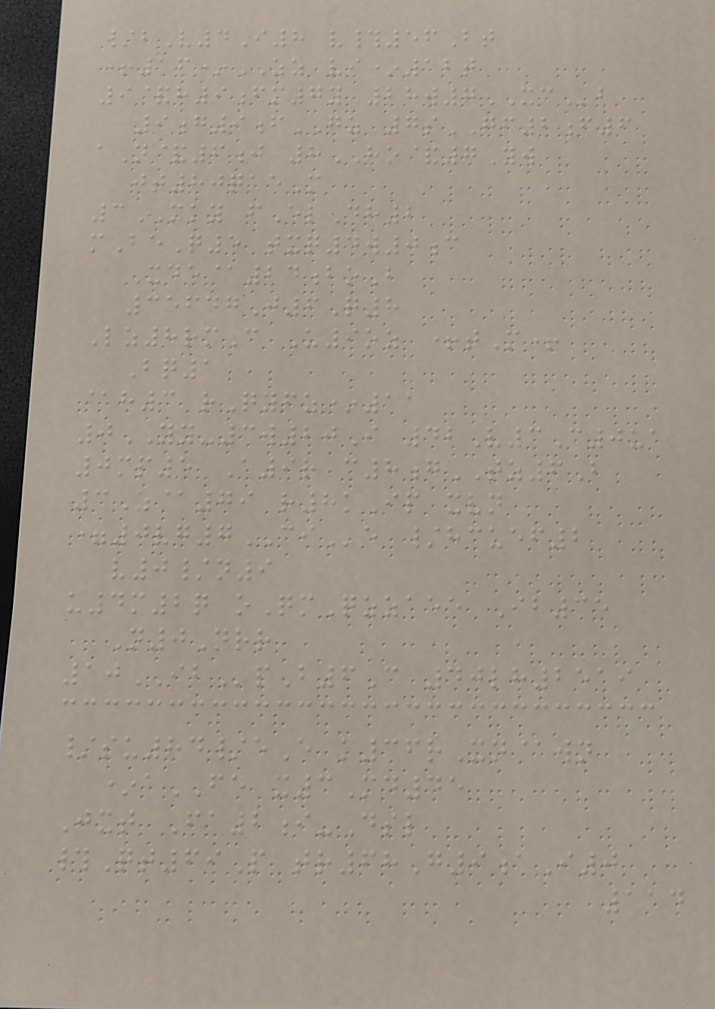/bV4I8 v#56Bt
+16*ZZ vi*12t
9&h9fm7y 28w7XCb
9g9fGZ 7sGF2f6
aN&6j 8HO&7Yw
jt80qaeM
3MKY fElDh2
mBeQ5 txq4w0c
Xde@24boB
35647J6Q8
Lz8rmC U9oz +tM+
Bq1
@h3 rQyfz*11
0YY-3w20I 42V3C0ua
0mp5 A9r c8gTZ6B
3Z@79 r8kIp xvn
=0vg7CIe /hcuef2
v0/n9
u4m2q oQmQzzaee Ib35
N0Nrr
10IBpB6C 40lh2519
/su84/eE k36rXn@wn
*aFE x3Md45
Jxt Fa2i-Dsl
#Qt69P tr68G9aI0
114
